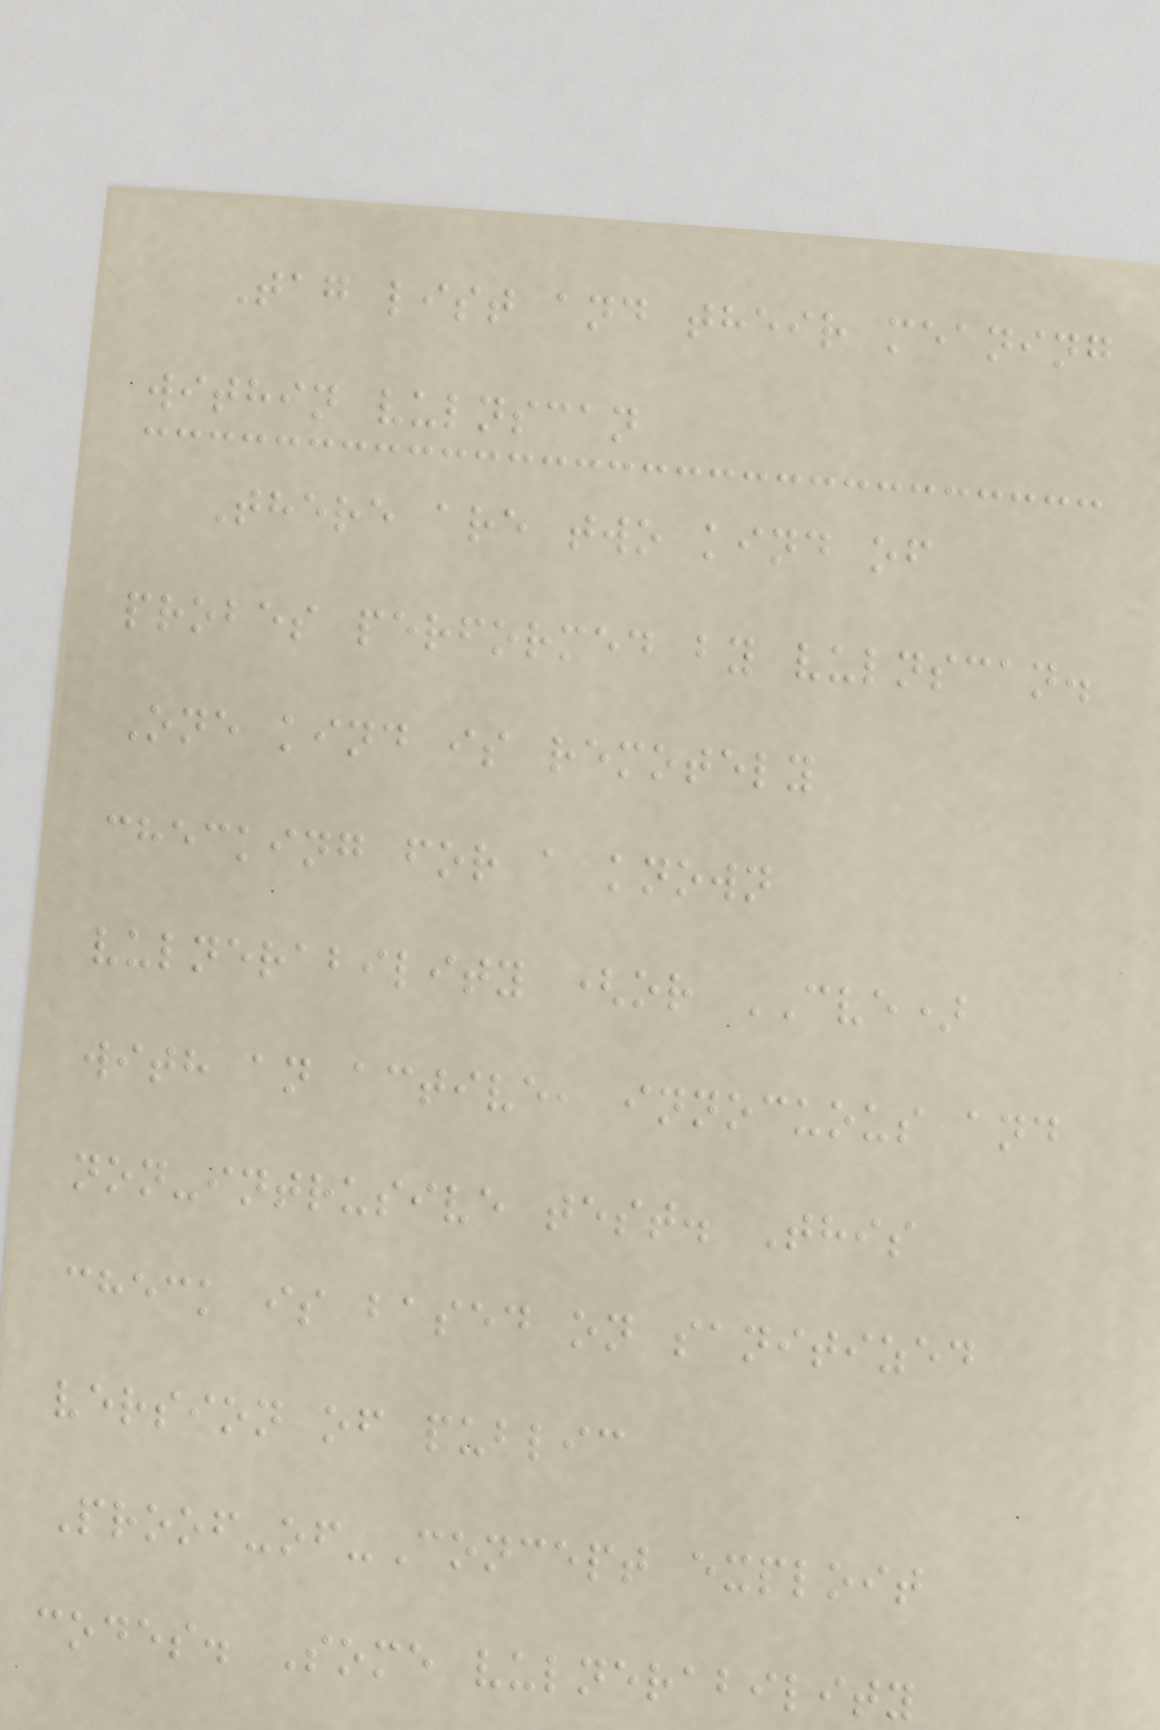Tag list and their meaning
within vulnscan
There are two kind of
probes performed by vulnscan.
One kind is remotely
checking for a known
vulnerability (or CVE)
with an active, innocuous and
non-intrusive test. This
check is based on sanitized
version of public
Proof-of-Concept exploit
codes. Some vulnerability
